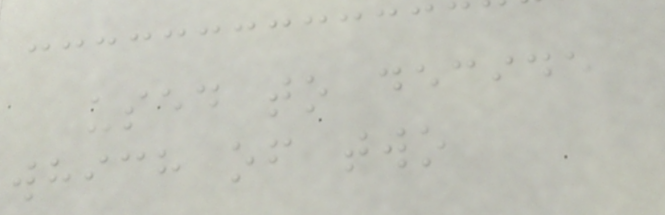used to decide
which of two
